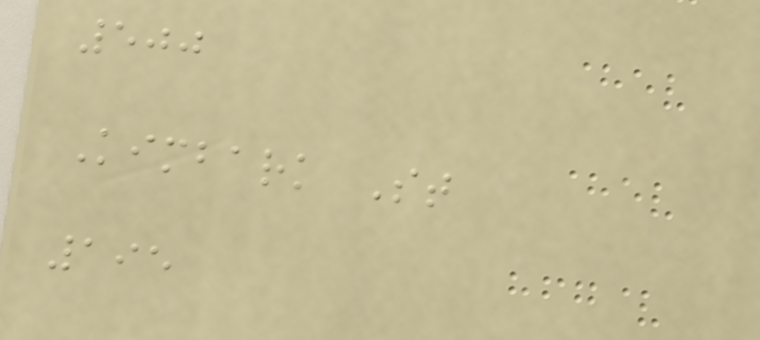500
Kimbark St
195
